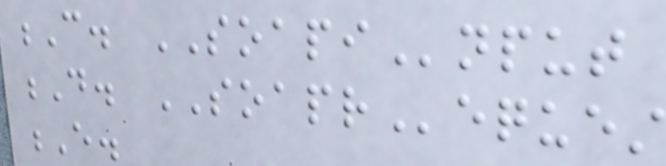C. SOAPInput
D. SOAPRequest
E.
